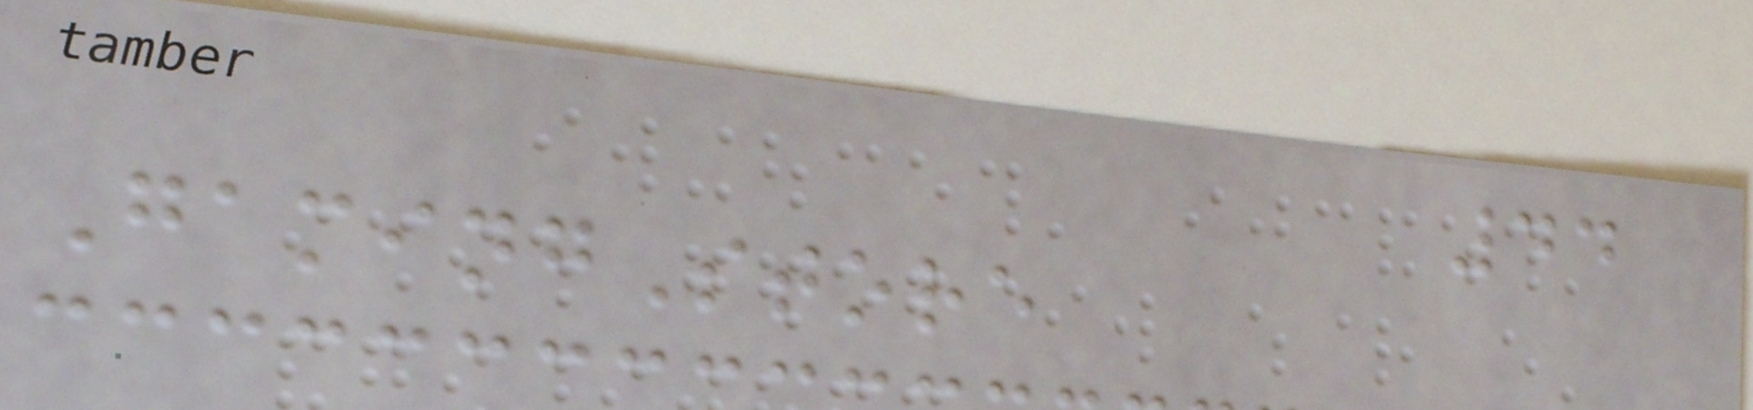44
GamingStore
